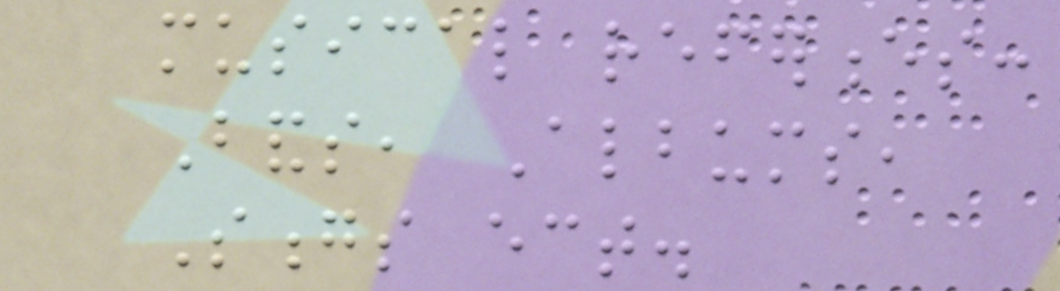musical references:
Bands, Albums,
Songs ect.
